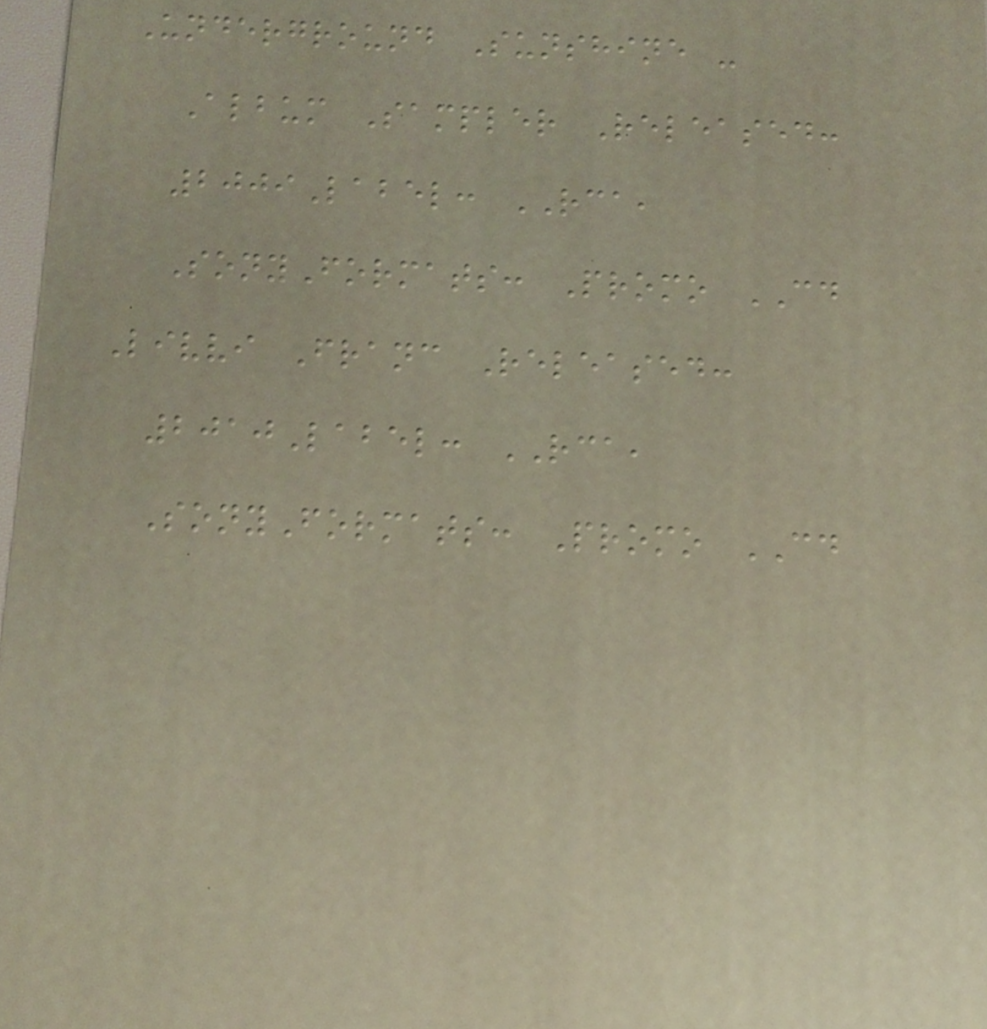Underground Sunshine -
Album Sampler Released:
2009Label: RCA,
SonyFormats: Promo CD
Livvi Franc Released:
2010Label: RCA,
SonyFormats: Promo CD
